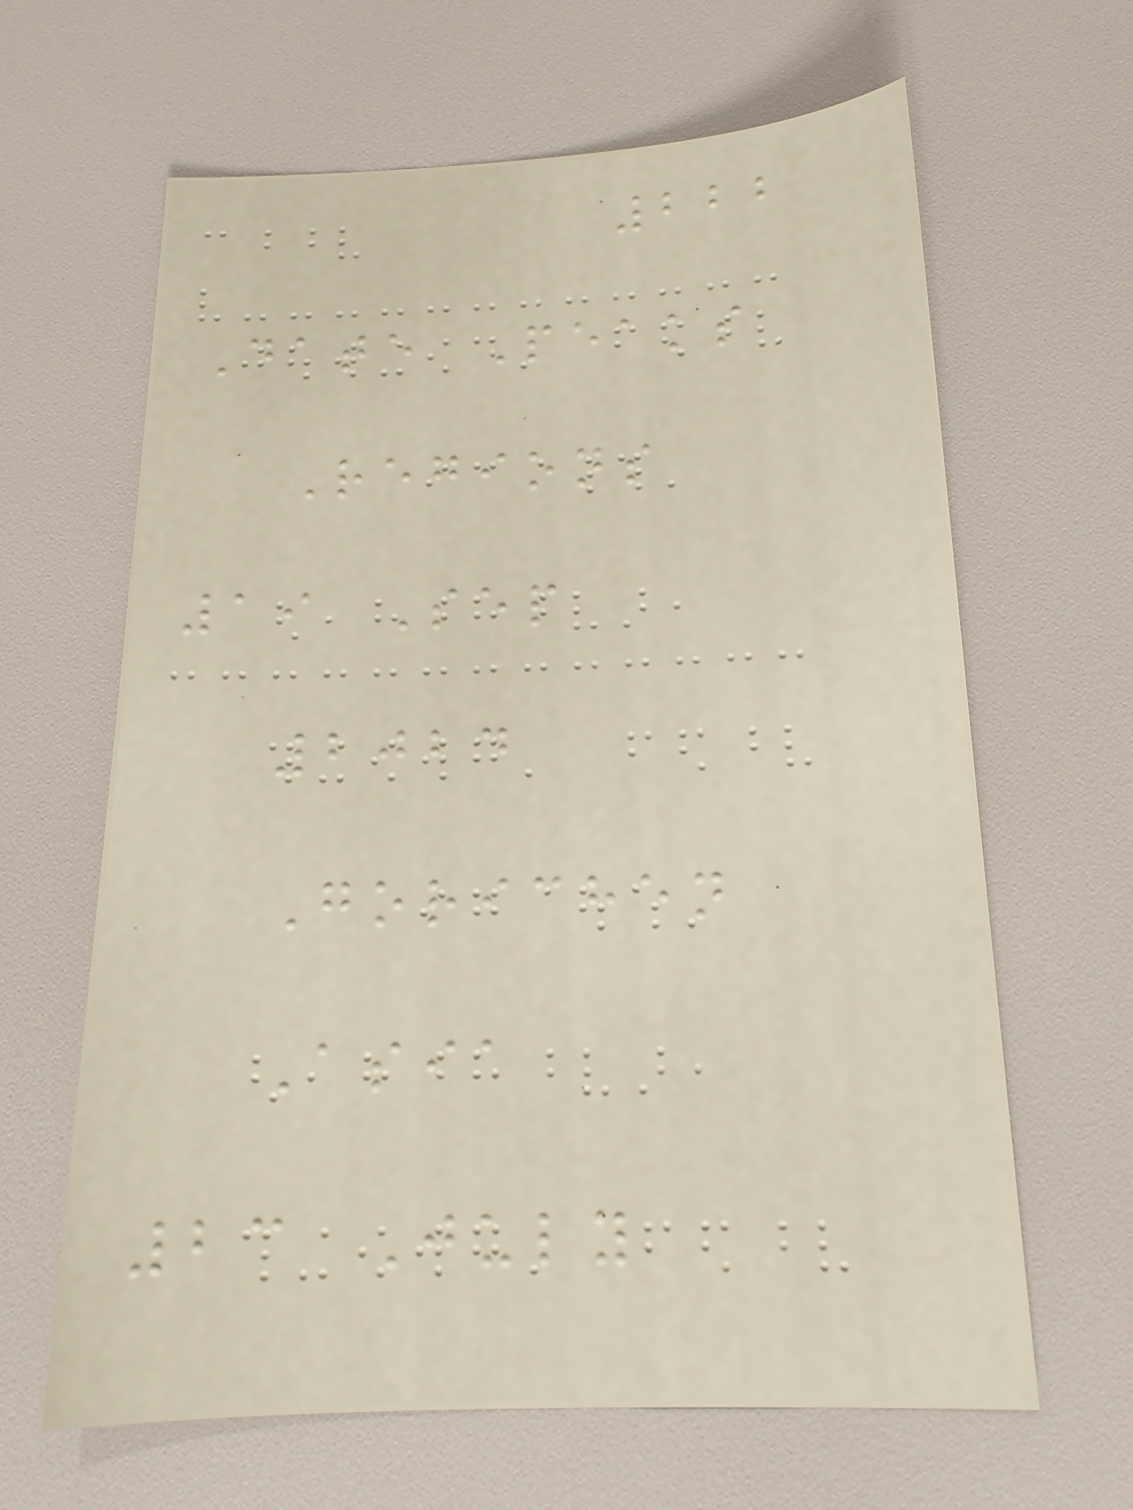222
Date Peaks
Regions
19 Sep
2024
Gorichen
Asia
23 July
